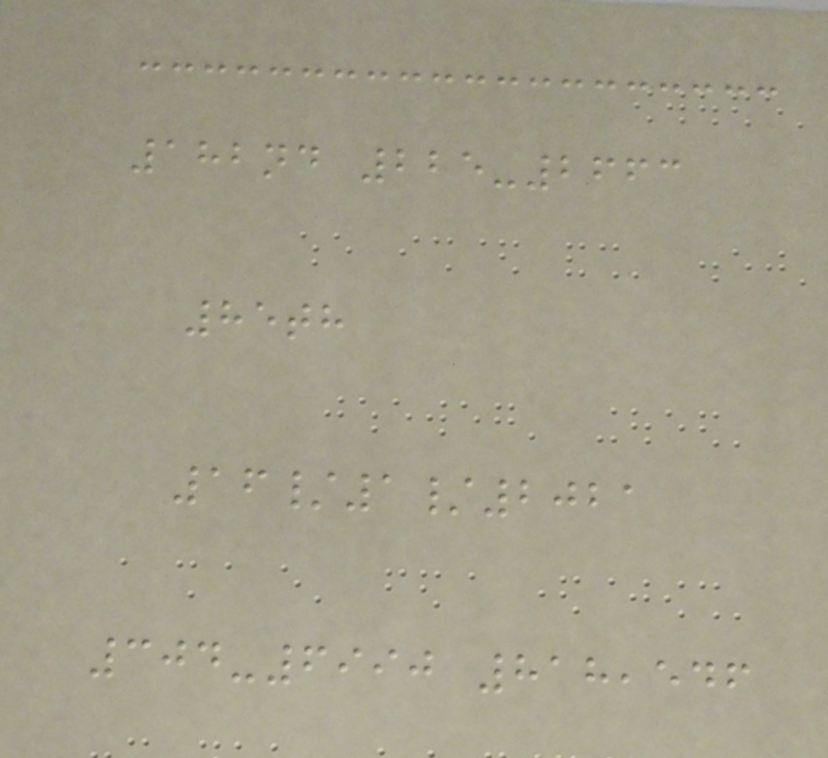182nd 225-2663
85th
16/1/2021
304-6990 818,546
